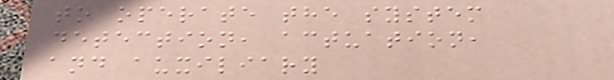to operate the system
detection, actuation,
and auxiliary
